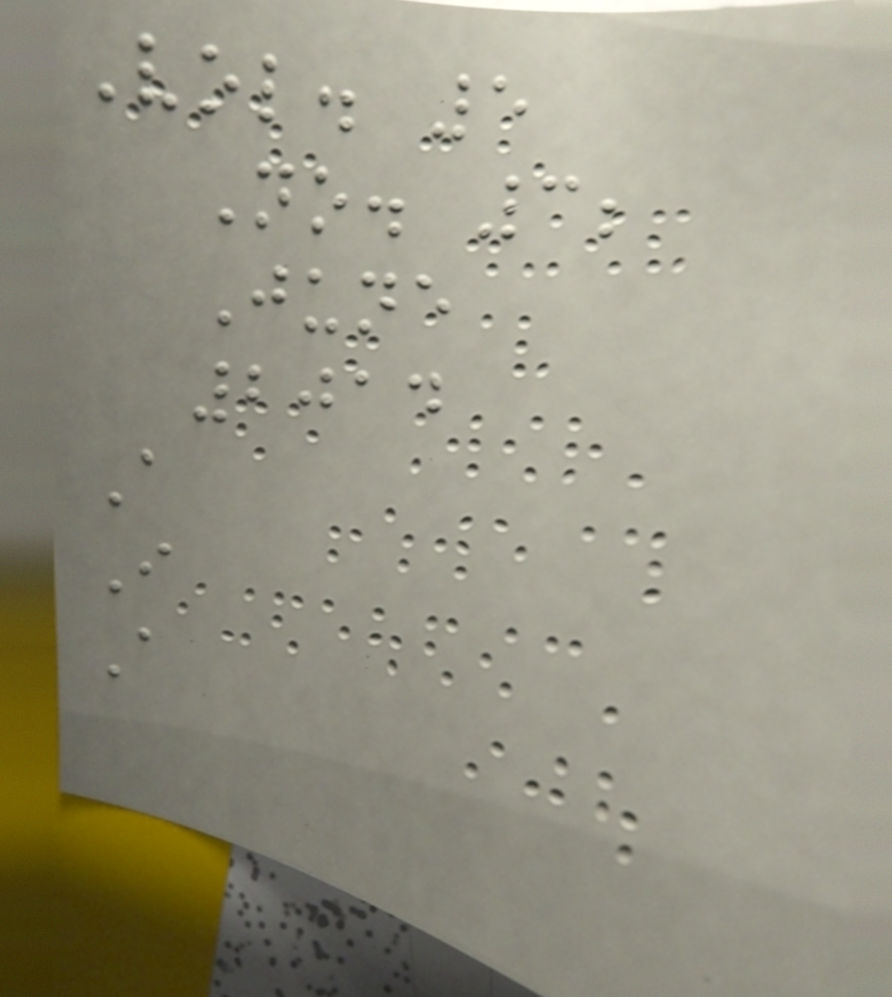Vol. 5
No. 3;
June
2014
A
I
A
